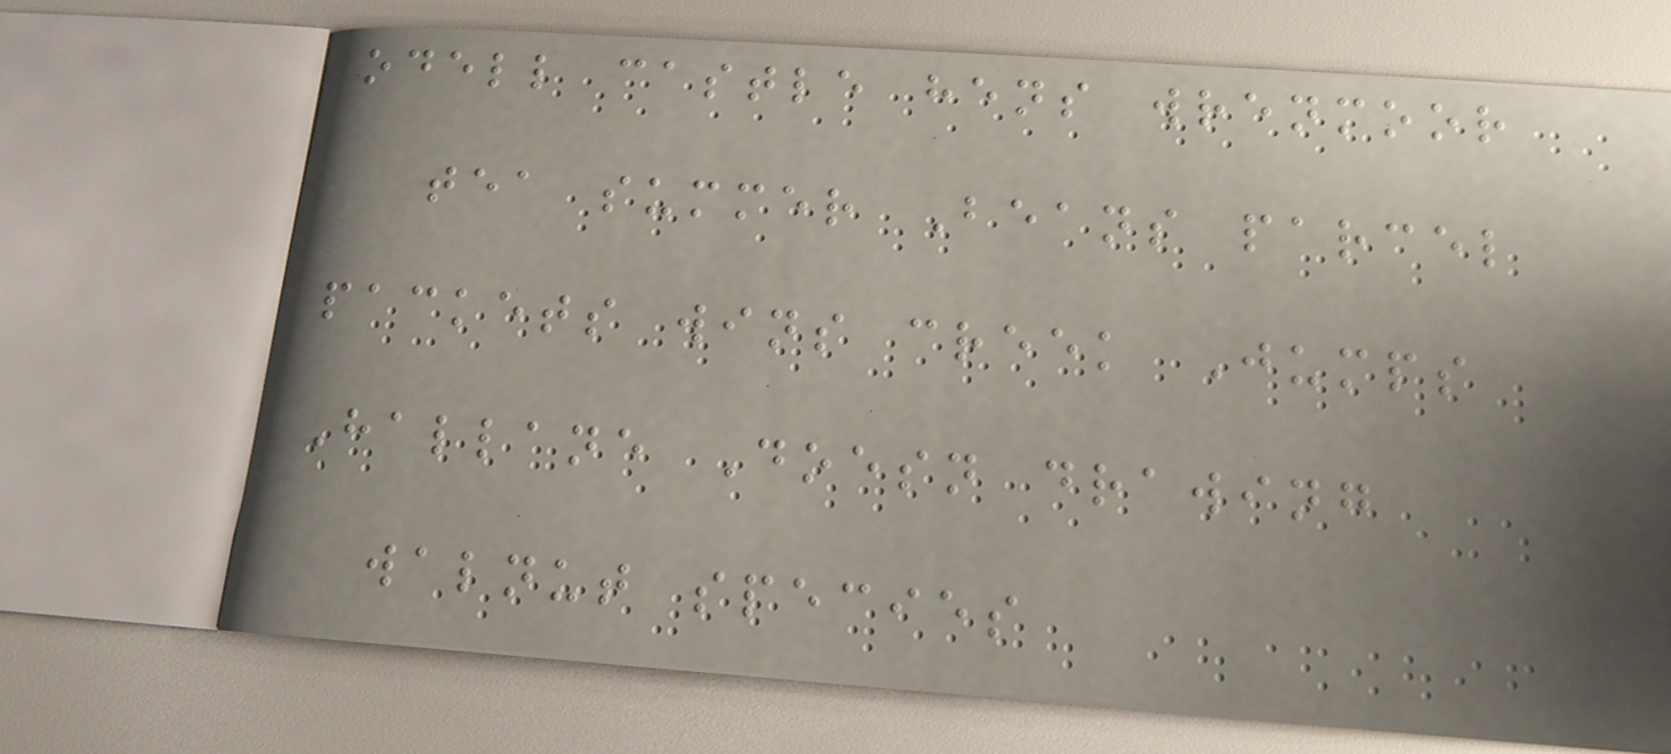odell castle hens wrenmoor
tea summer Beans parcel
packets wins creek Jumps
Hallane Doesn drawing
walnut species
